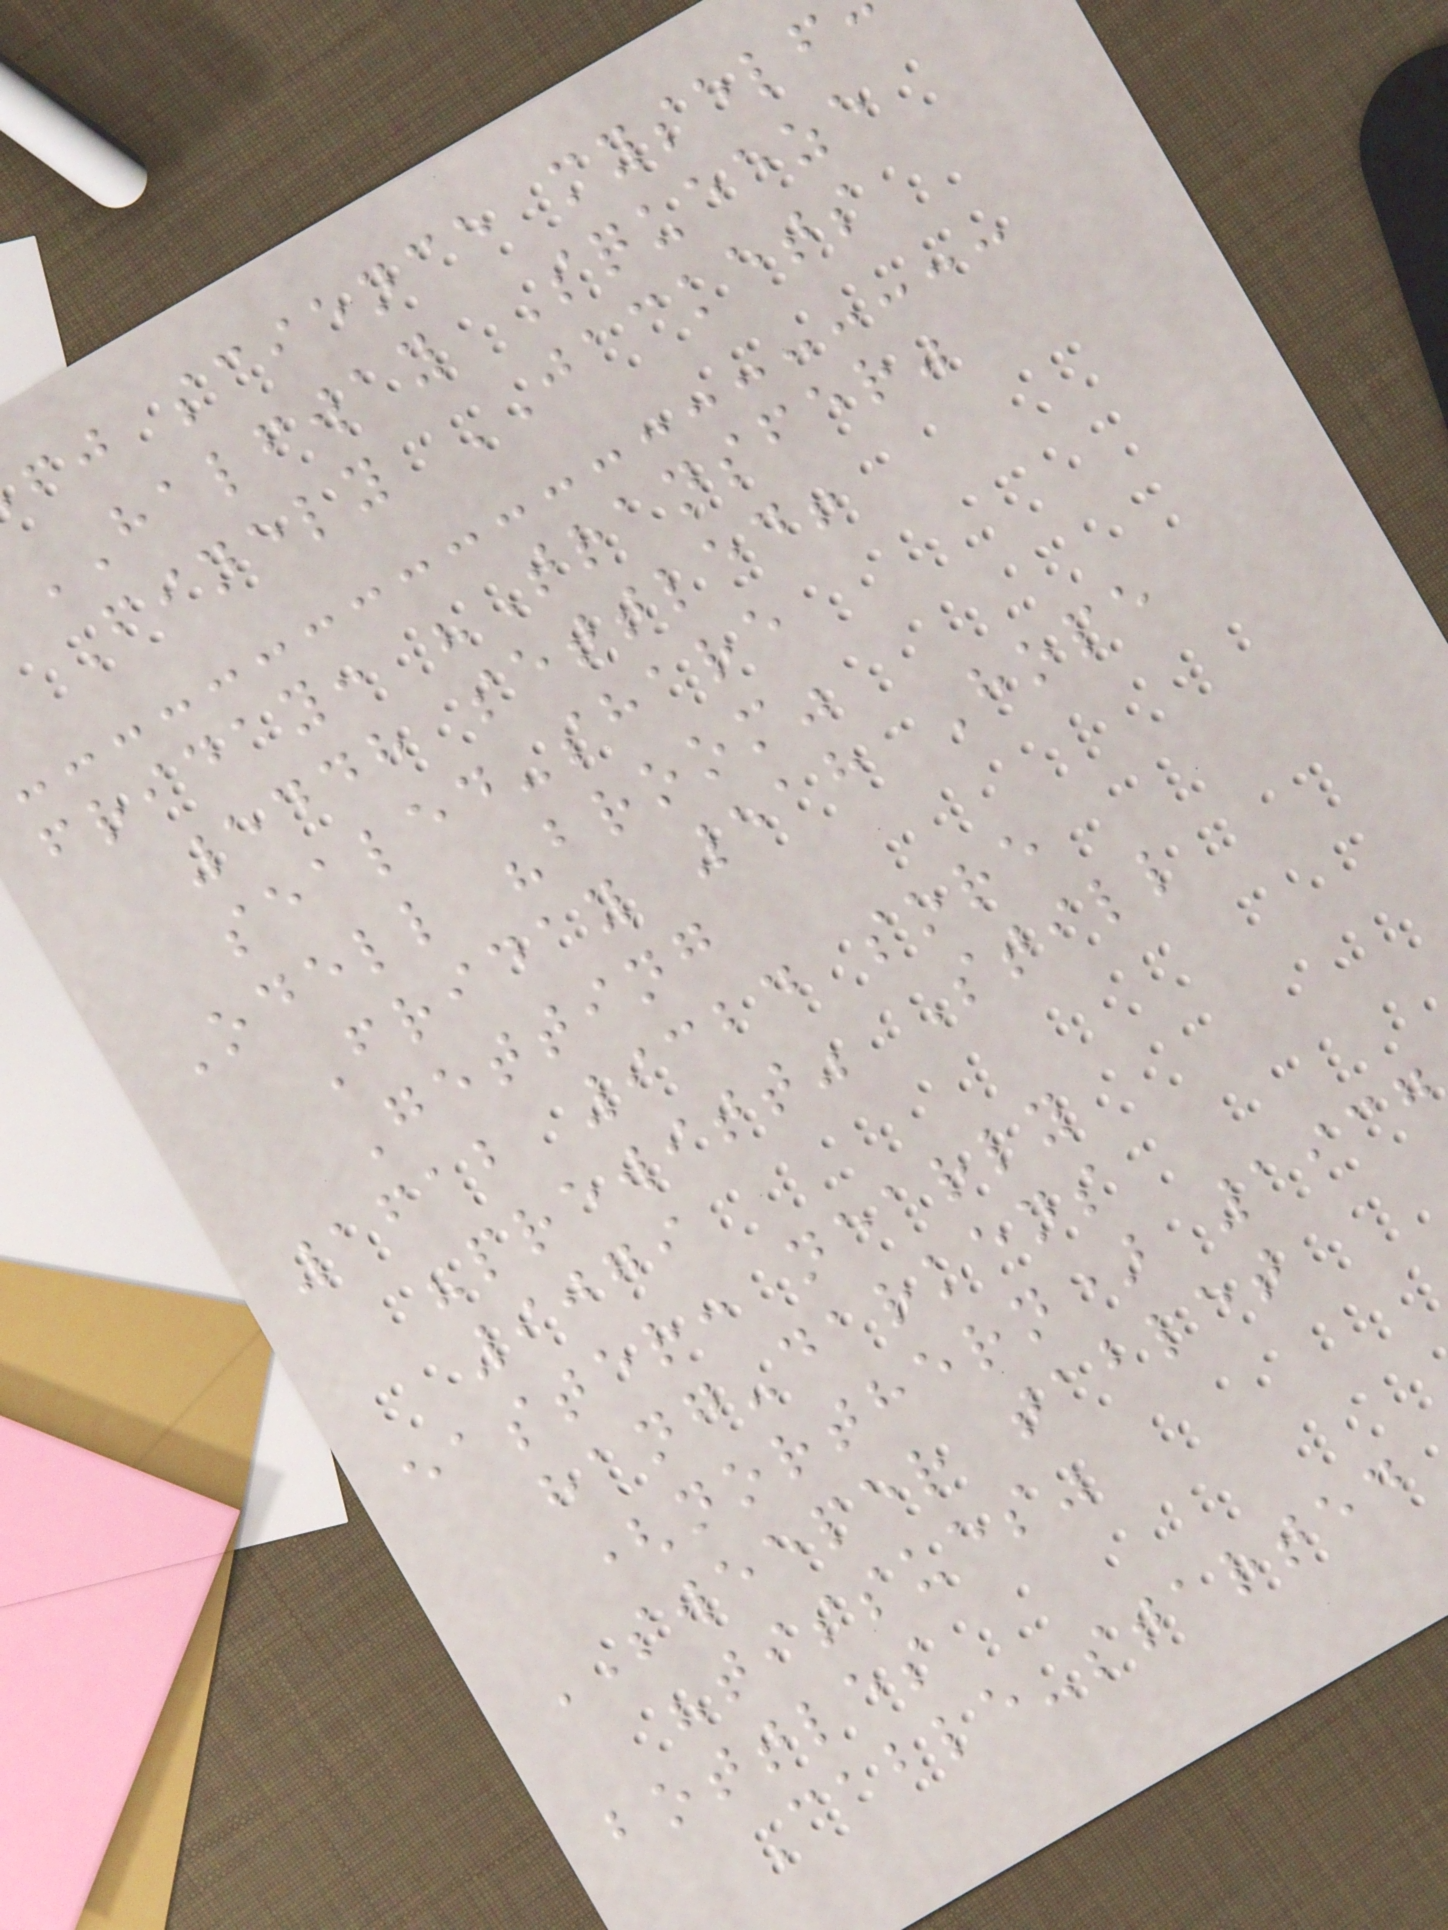fj science myself
HALFWAY Squeeze
Finely JACKETS
friday: "Transfer"
5448 settled!
sealed-share
Odell "broom"
Friday 518 Hope
Getting
1612 9324 sore
"prewitt" Still
9079
easter: nearly
hang-darkens
(northern) 1937
SWEEPER tablet
"tissues"
bottles
Cable-started
